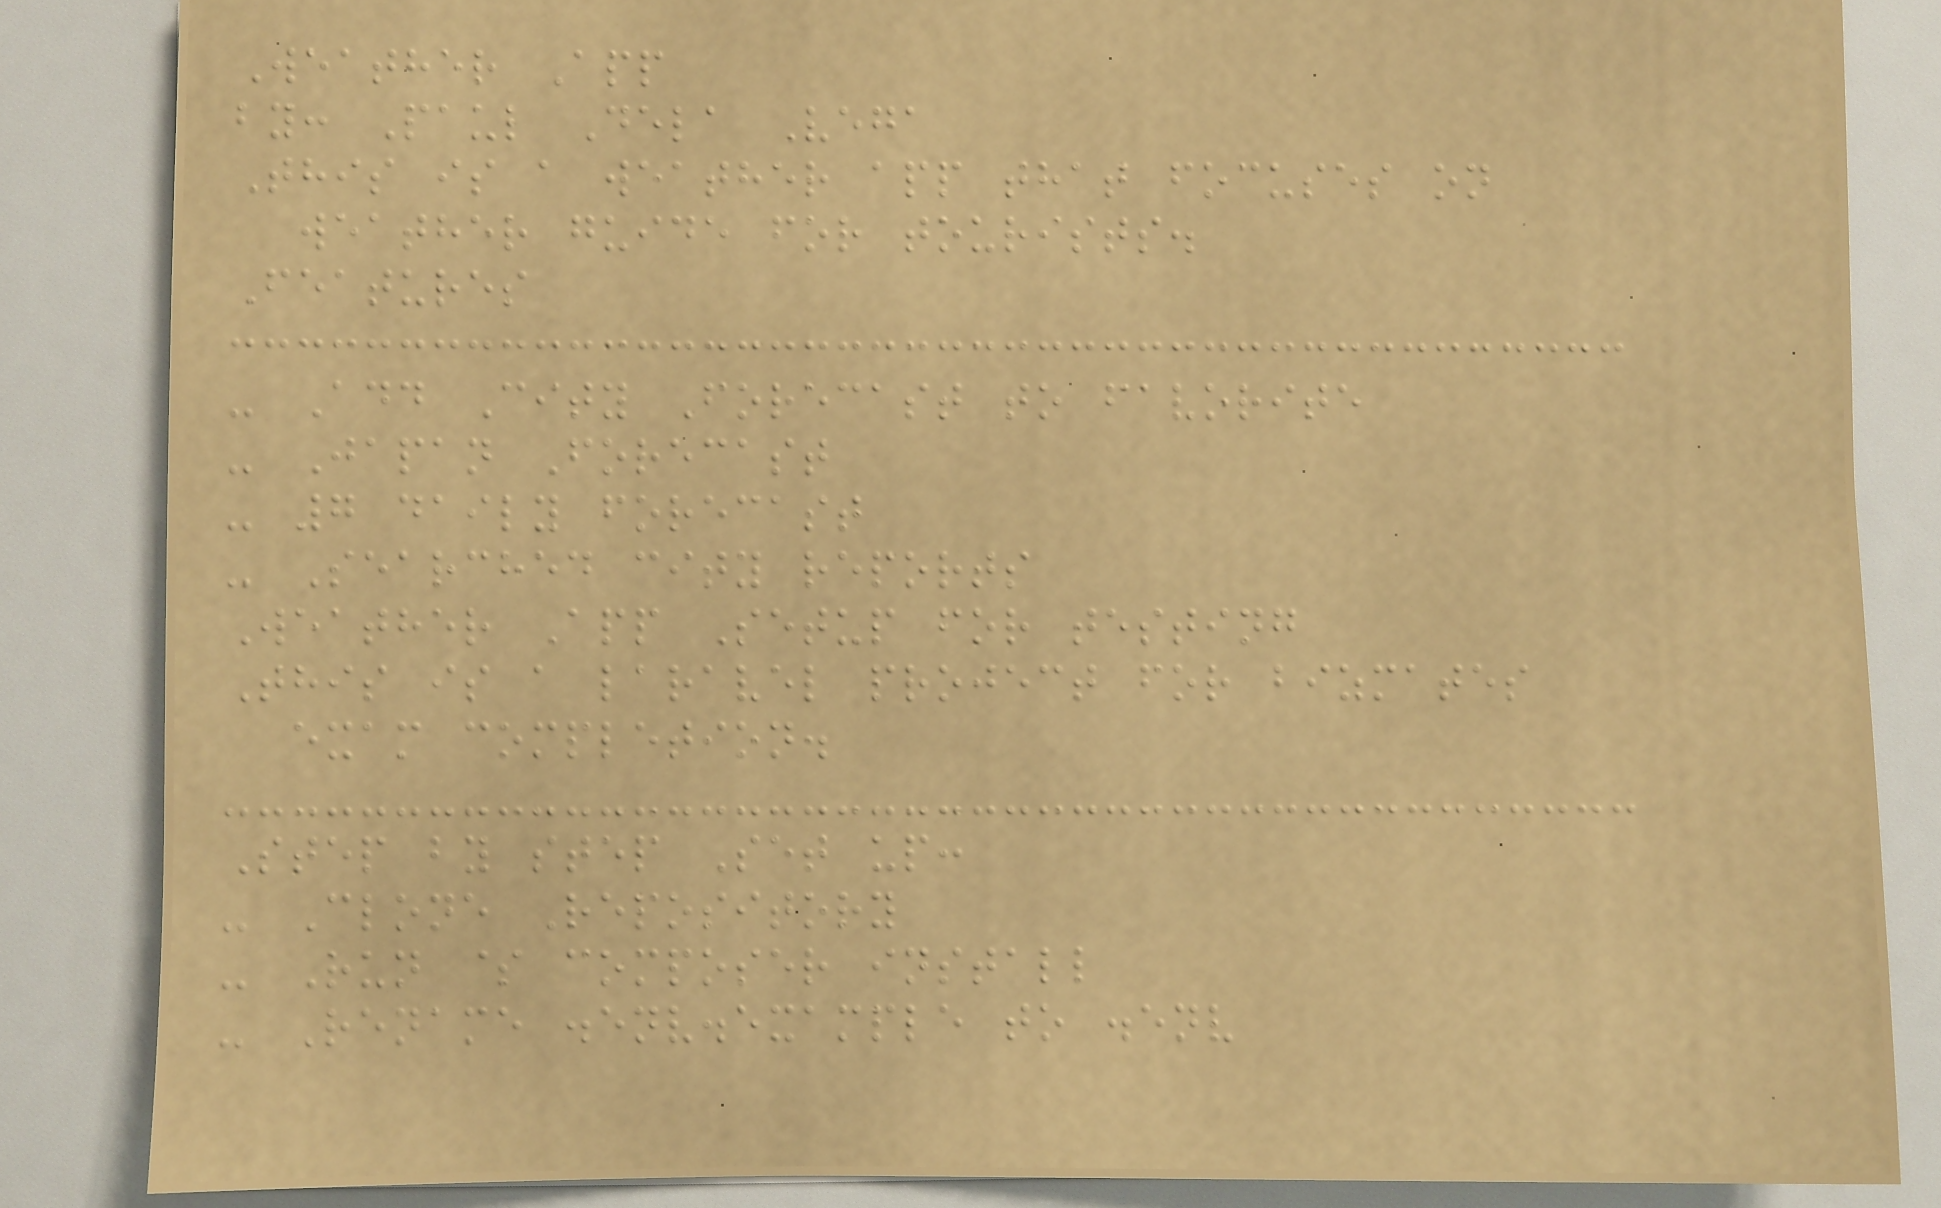Weather App
by: Paul Dela Vega
This is a weather app that focuses on
weather guide for tourists.
Features
- Add City Forecast to favorite
- Japan Forecast
- 7 daily forecast
- Searched city reports
Weather App Setup for testing
This is a laravel project for bizmates
exam completion.
Step by step Set up:
- Clone Repository
- Run $ composer install
- Rename .env.example to .env
